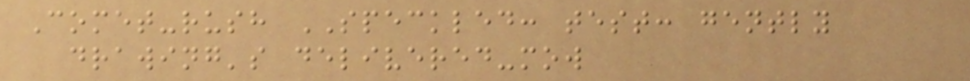Comet-rush SPECKLED: test: gently
drawing's delivered-mow
